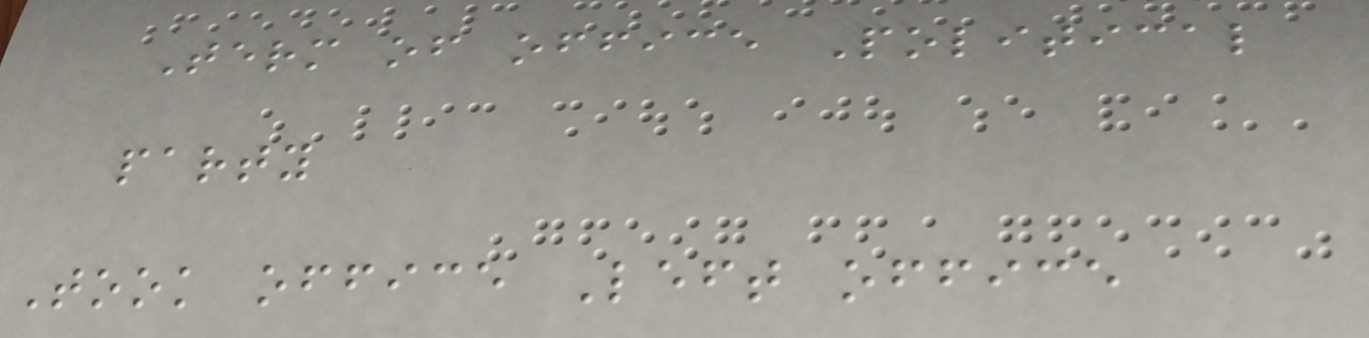Term of office Political
party
Took office Left office
